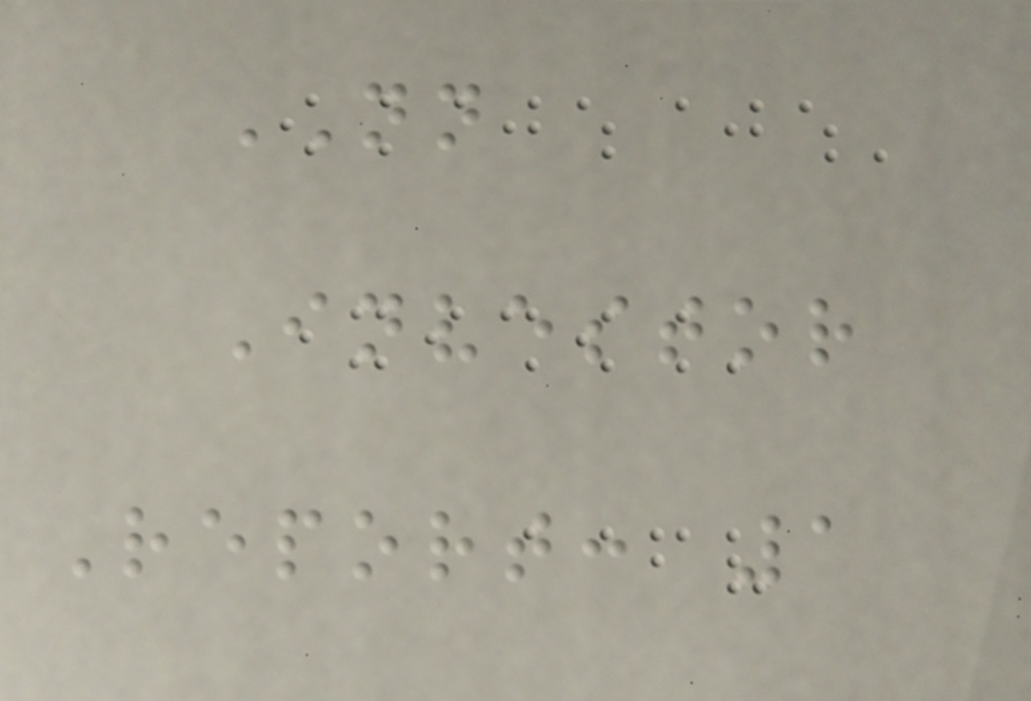NN
Investor
Report: 1
